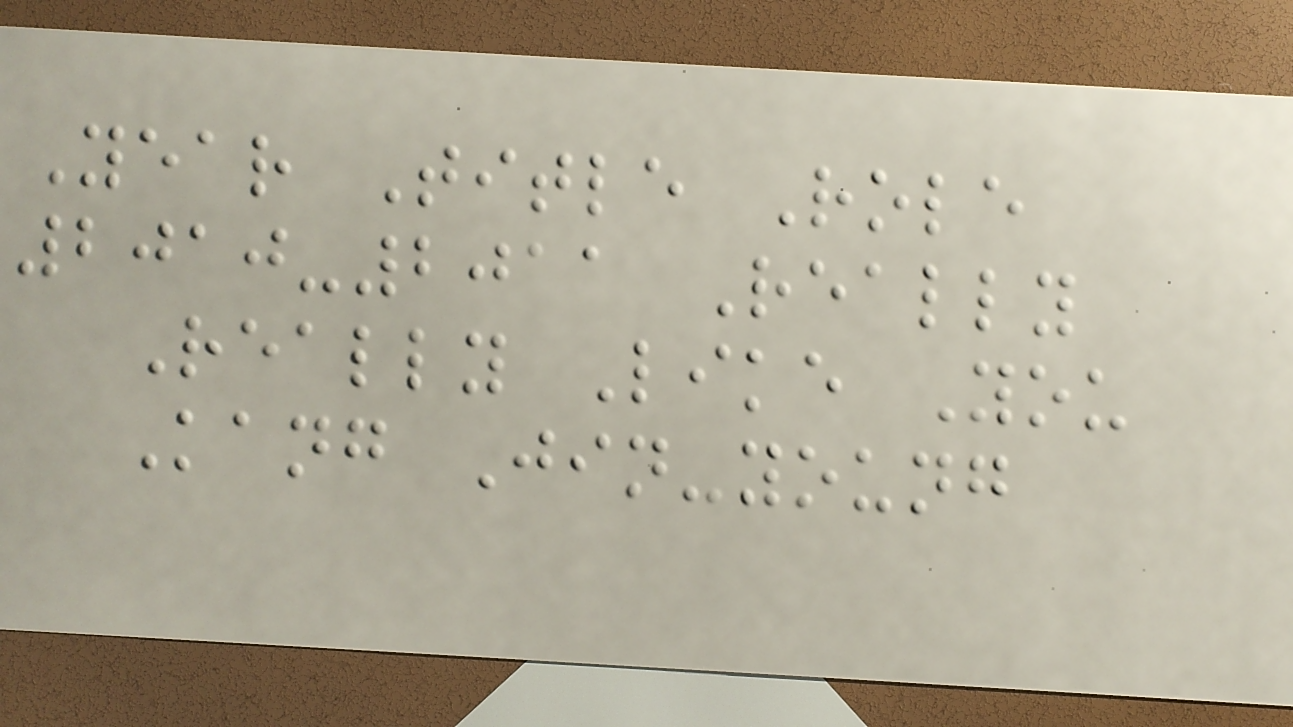Year Title Role
2010-2011 Really
Really Like You
Kang Jin-young
